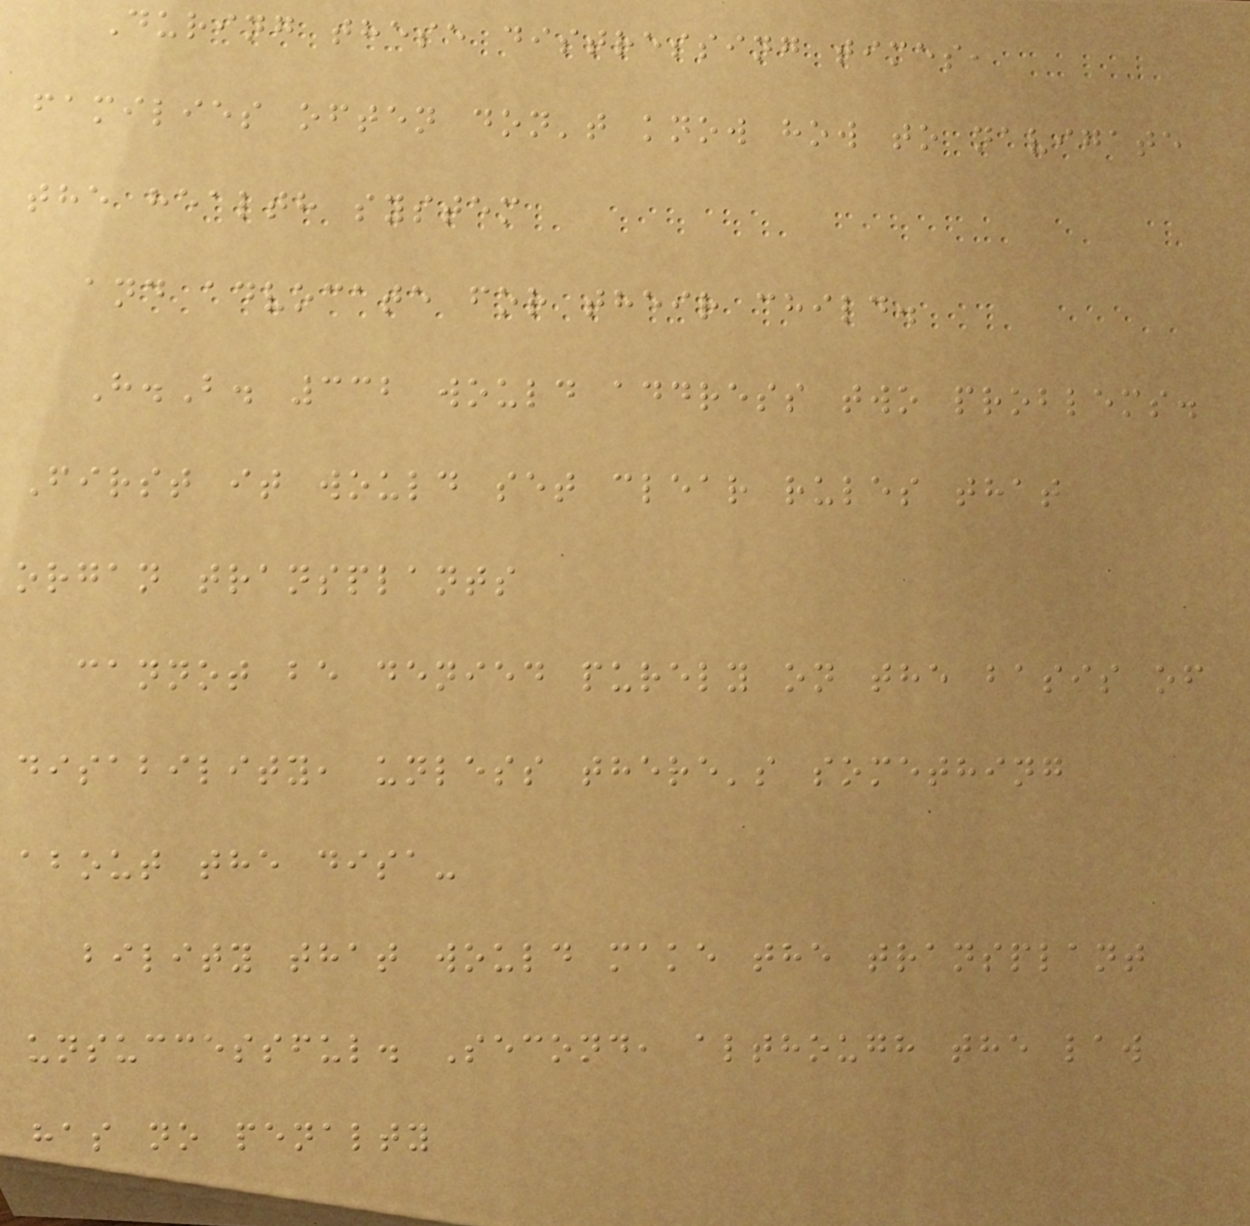During these distressing times,
families often don't know how to navigate
the health system
and advocate for their child.
H.B. 332 would address two problems.
First it would set clear rules that
organ transplants
cannot be denied purely on the basis of
disability, unless there's something
about the disa-
bility that would make the transplant
unsuccessful. Second, although the law
has no penalty
